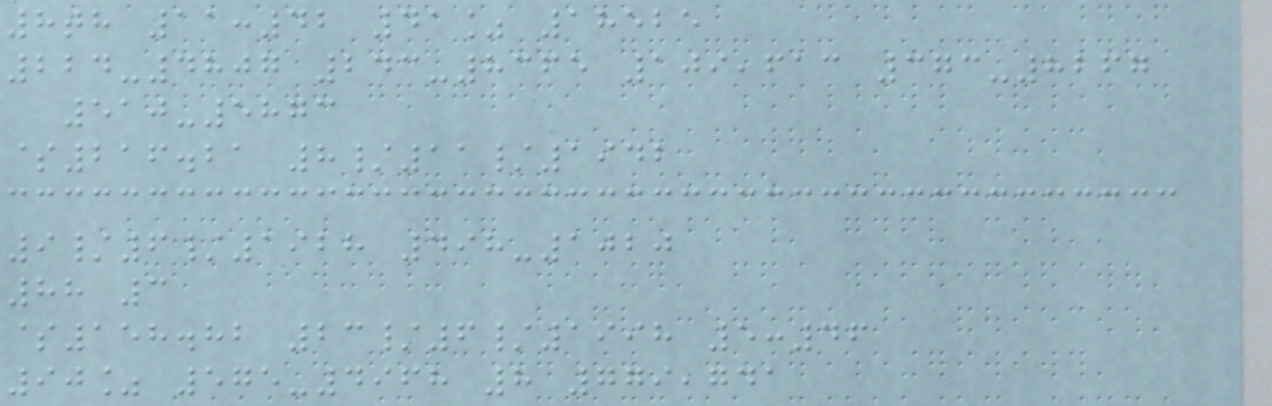8th 11:42 41% 18525
224-4807 243-8365 109,613 373-8267
510-5873
$216.21 8/11/1942
9/6/1928 498-1020
88 3
$158.82 23/6/1998 5:46
90% 575-4968 8 779,741
